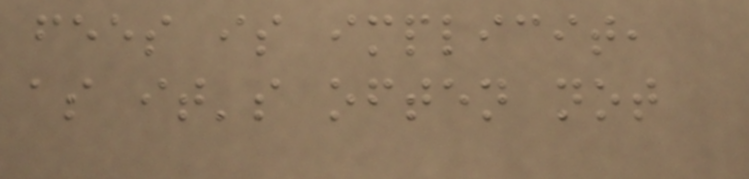fees is implicit,
as it's often not
